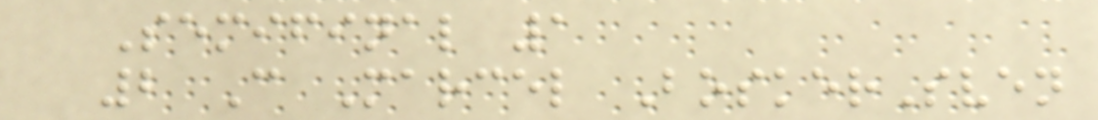Semifinal 1
2 C Marcel BoskerSven
